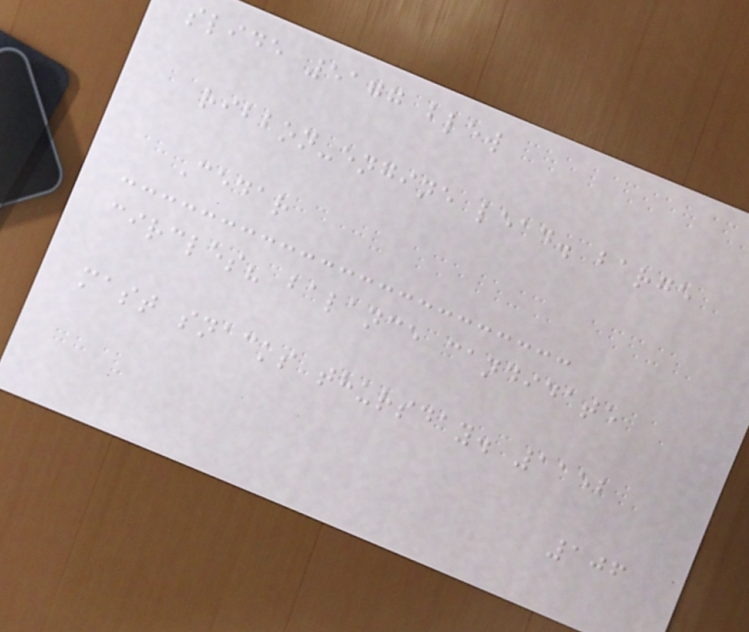slide 5177 blew
ribbon-engine lead. barge
Cedar
circles? balance candidate
mast snacks thursday. 1152
106
